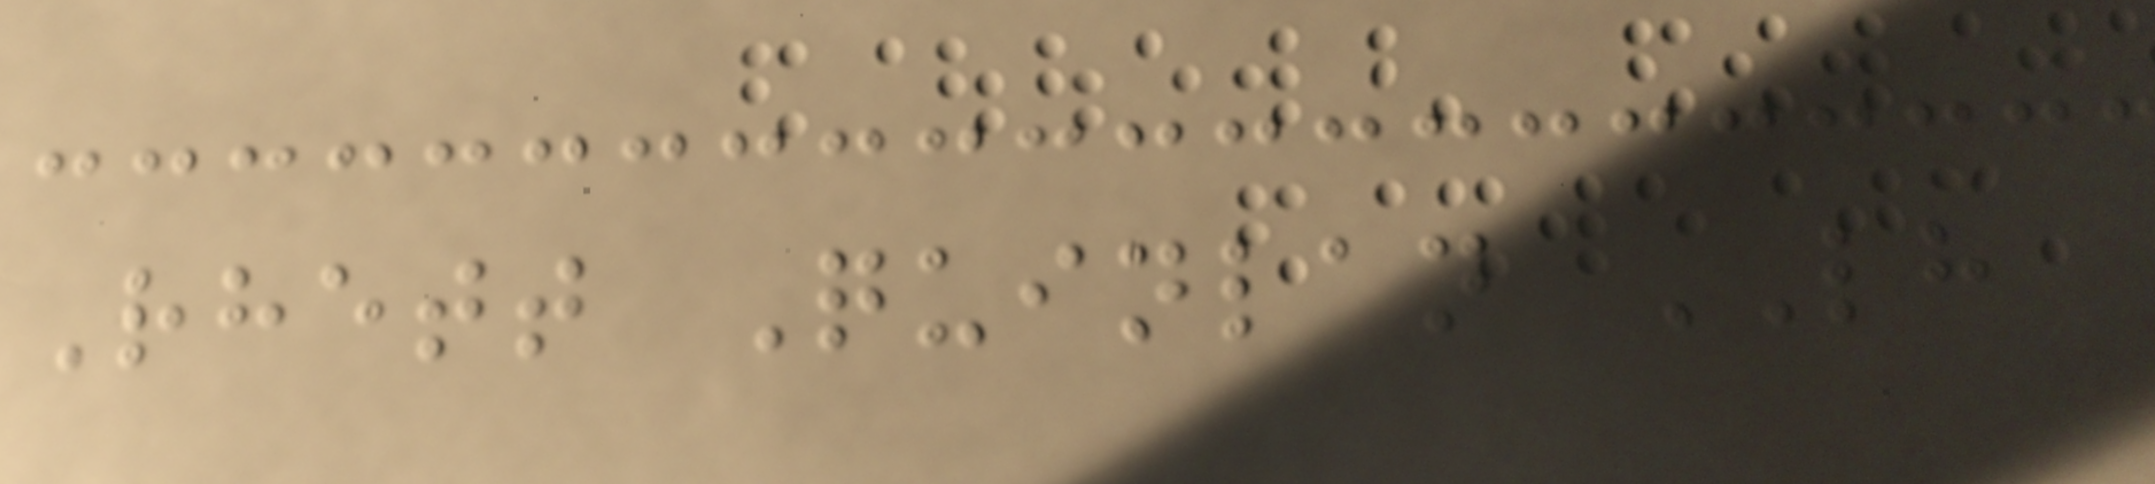Rhett Quinlan LH
